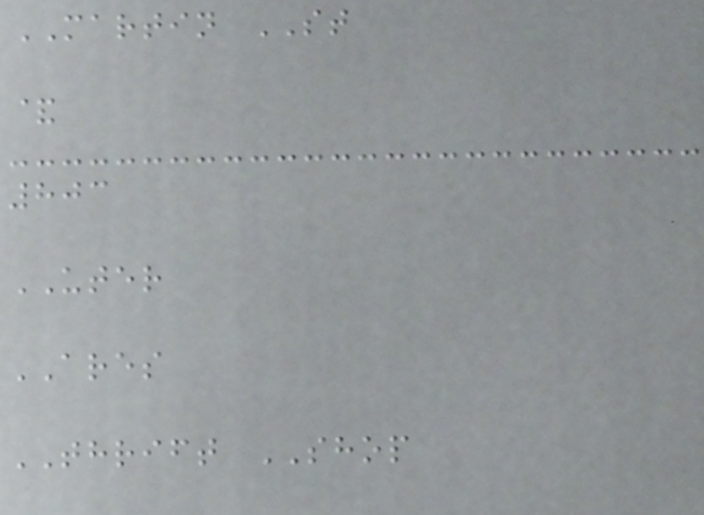MARTIN ST
&
803
UTER
ARES
THRIFT SHOP
